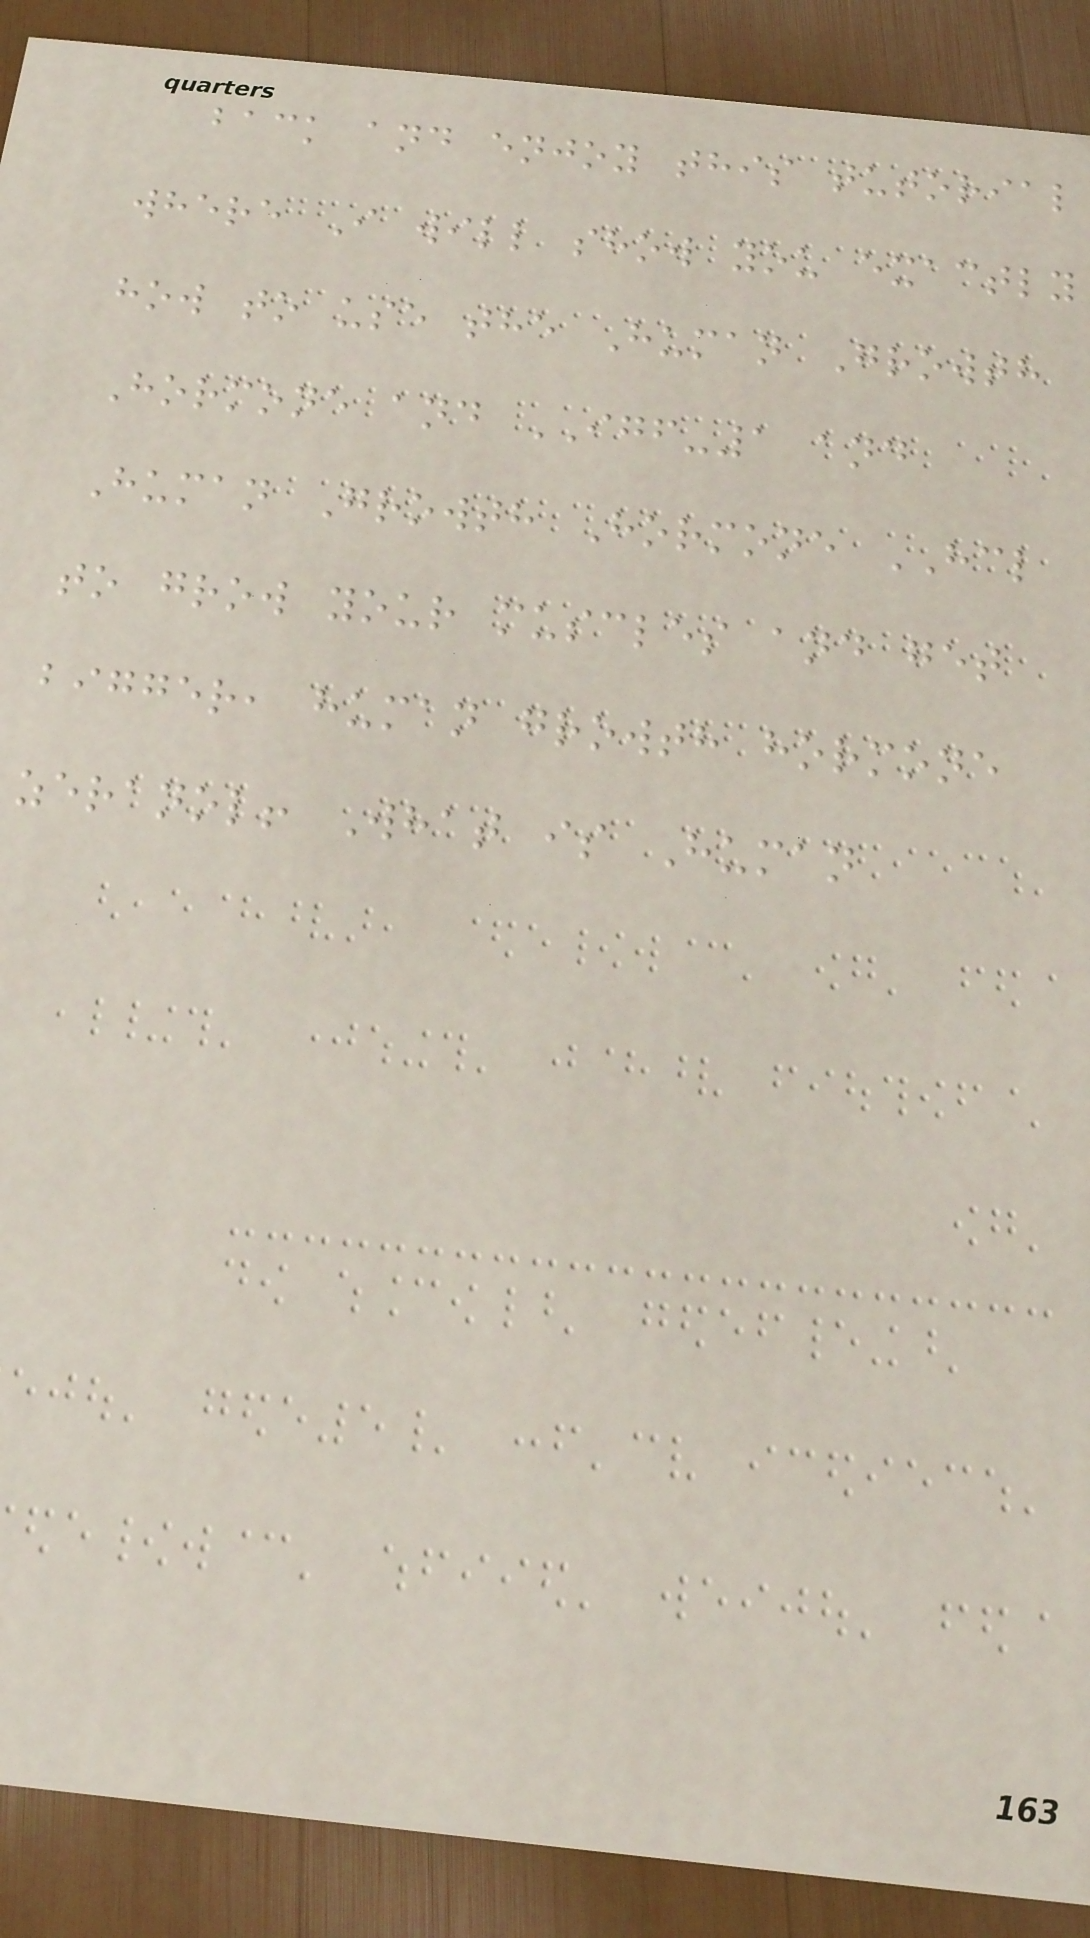back and enjoy this tutorial
where I will show you exactly
how to use the Human Growth
Hormone and IGF-1 and
Human Growth Hormone HCL
to grow your muscles and get
bigger, human growth hormone
zeranol! What is Human
